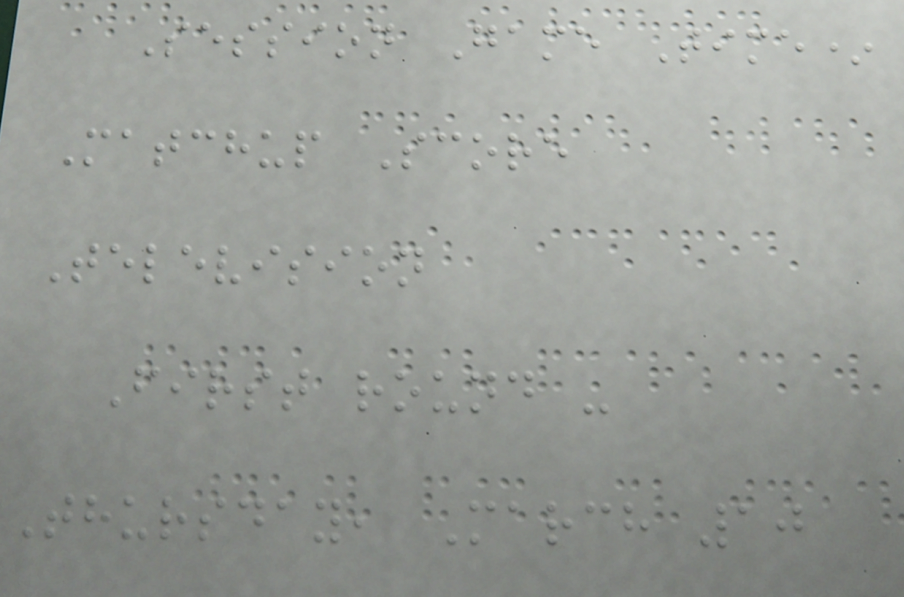Session Game Time*
Matchup Score
Television
First round -
Thursday, March 10
